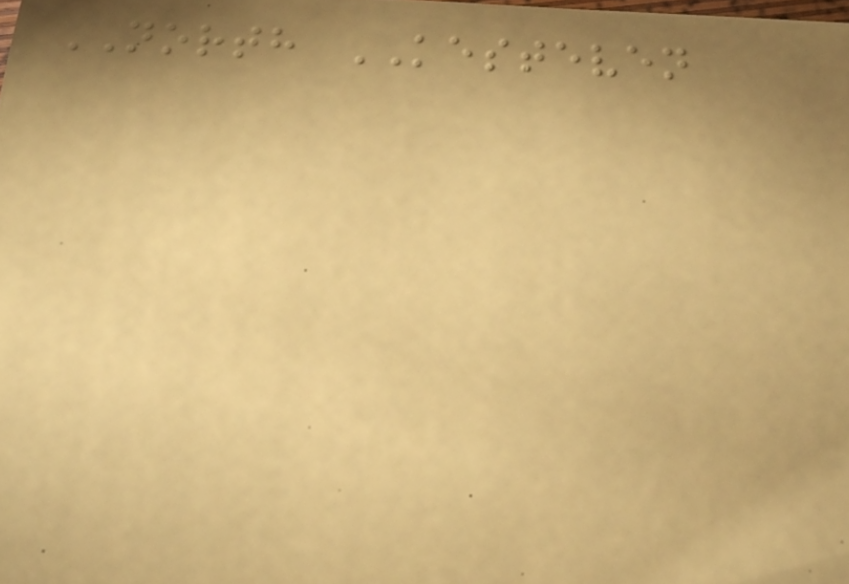NORTH KESTEVEN
